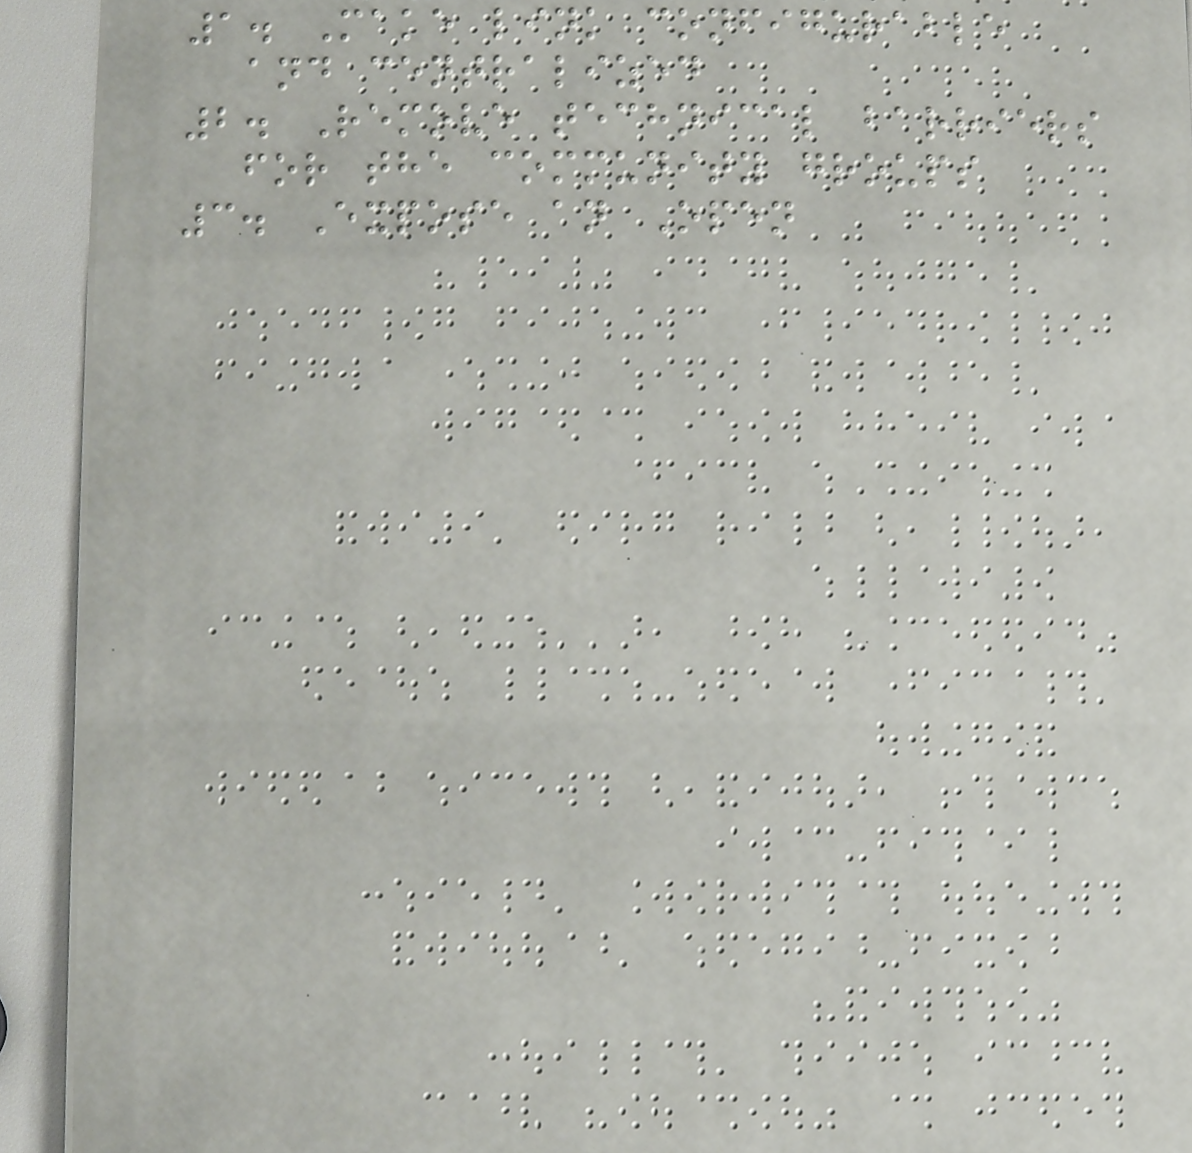1. Make link configurable
and centralized
2. Remove technical barriers
for the community groups
3. Expose an Open
